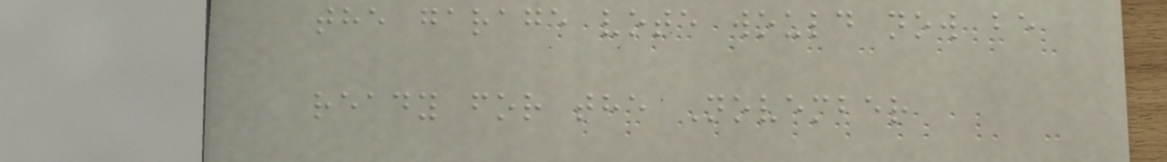the garage vote would now be
ready for the November
